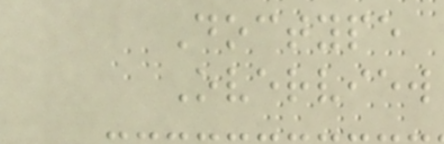Doctype
Overview
